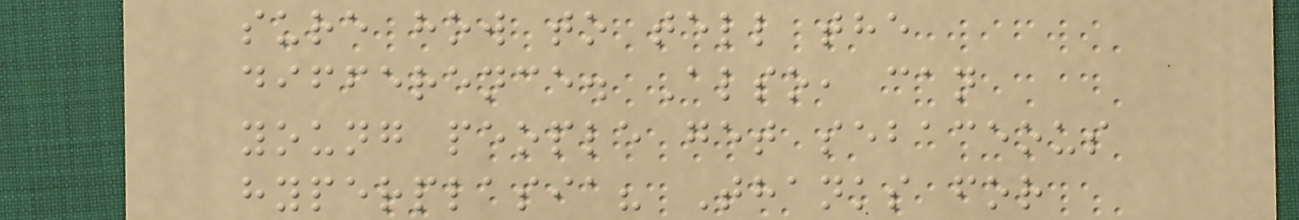sure how to tell the
difference. Also, can
young people get sebaceous
hyperplasia? Thanks for
